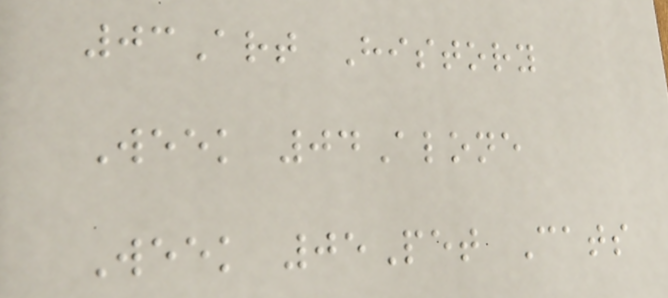03Art History
Week 04Alone
Week 05Pet Cats
